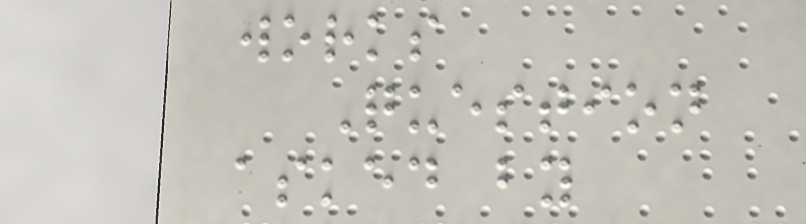works
Question
asked by
